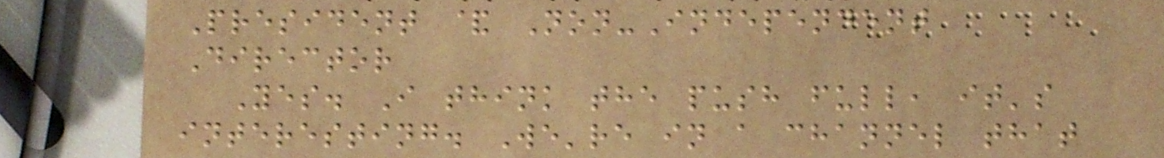President & Non-Independent
Director
Yes. I think the push full, it's
interesting. We're in a channel that
